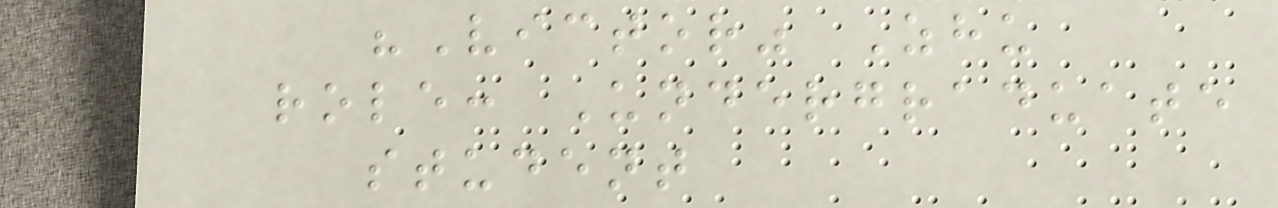"Victor" Zhu
role: Undergraduate
student
